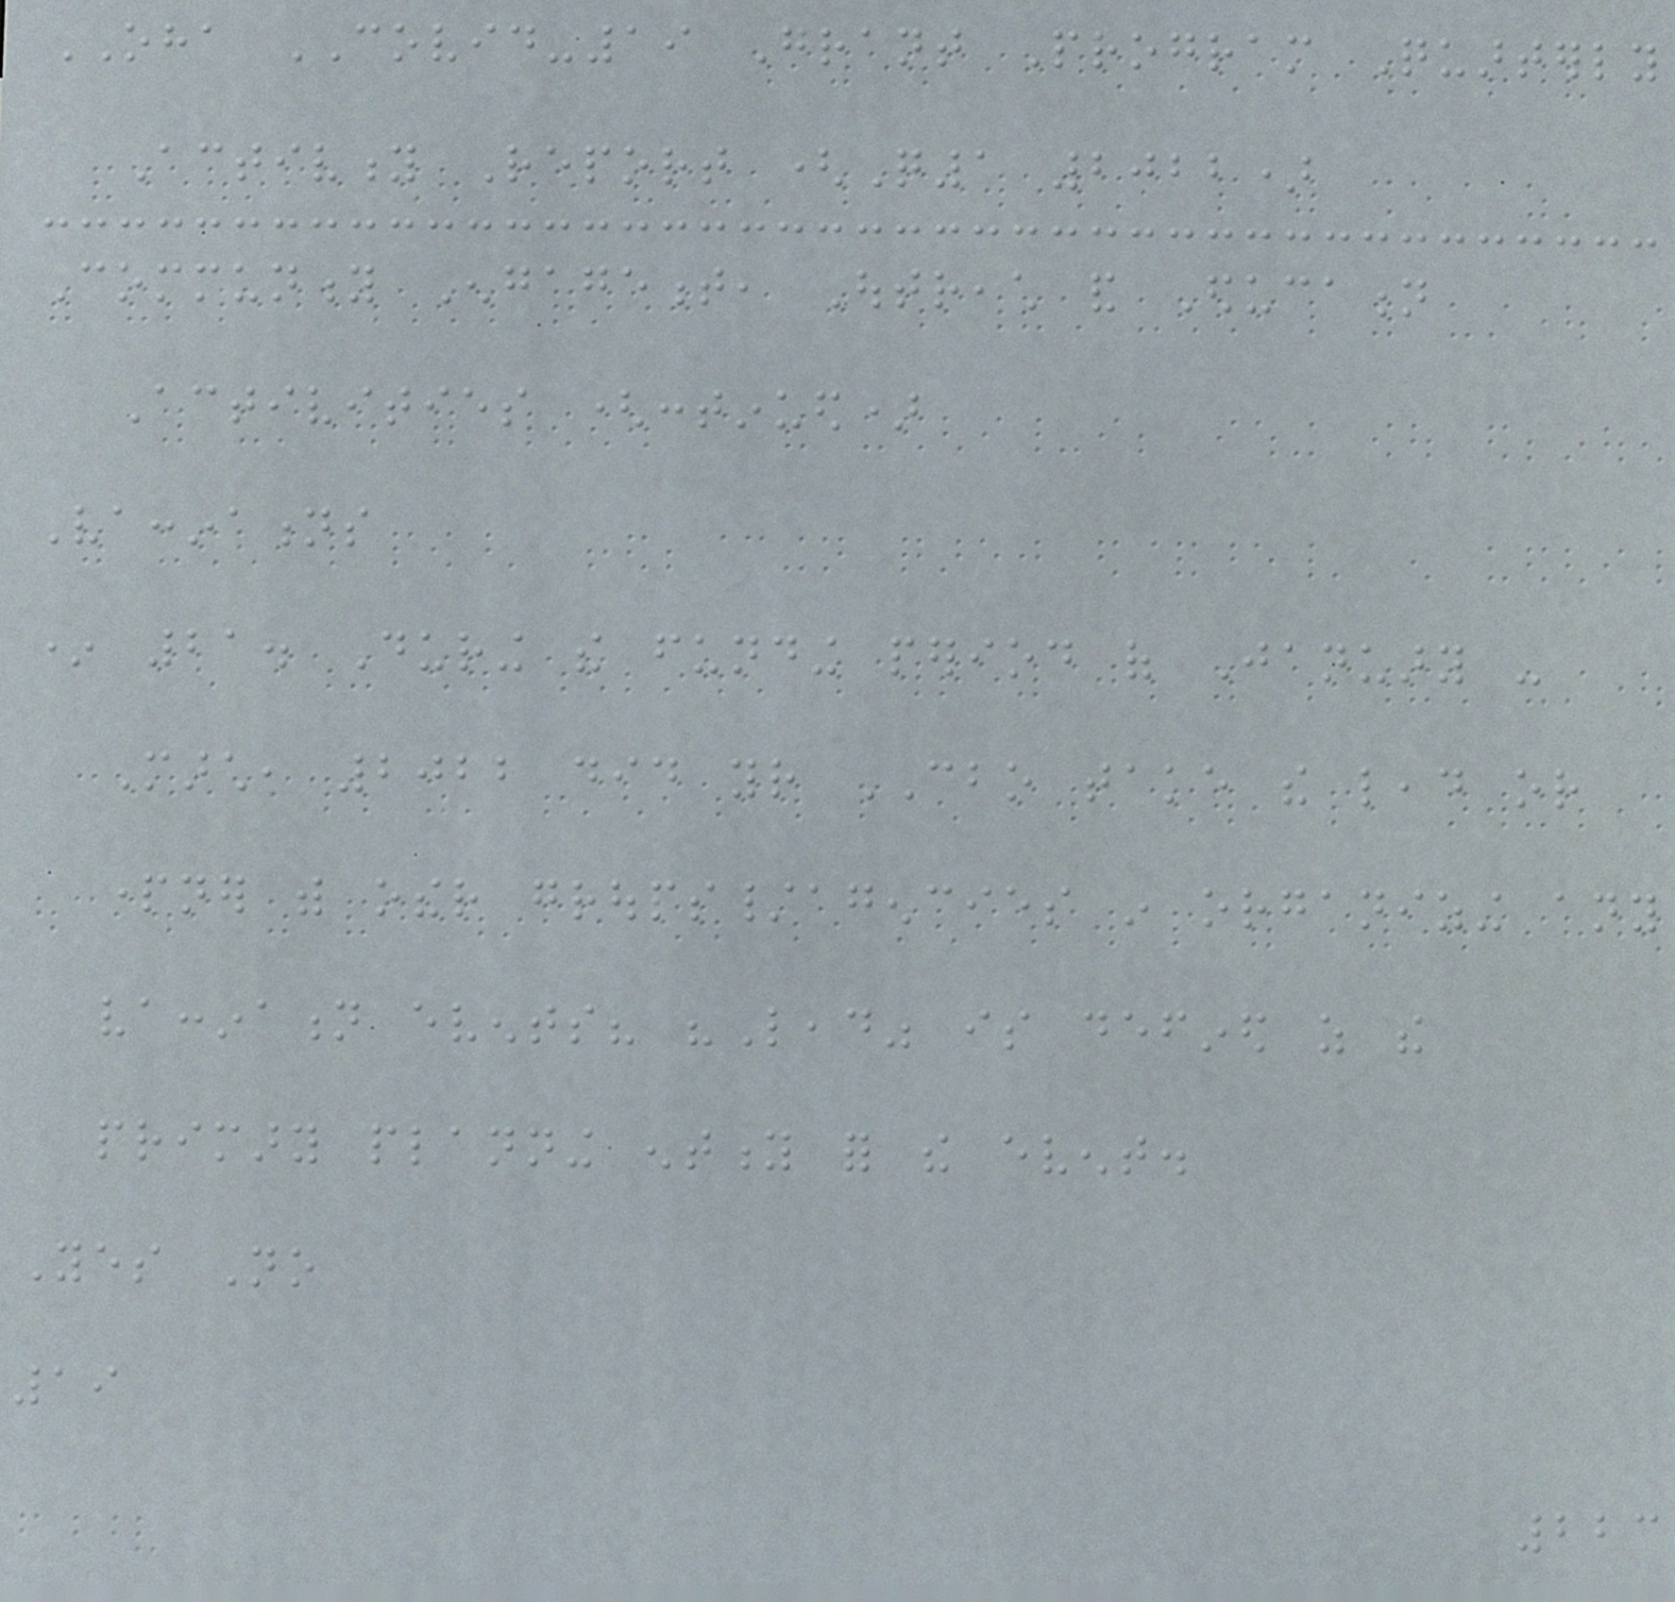OHA COVID-19 Grant Program Quarterly
Activity Report (Q1 2022)
Community Engagement, Outreach and Education
Activities (continued)
Vaccinations
* 21. During the funding period of January -
March, 2022 did your CBO take the lead or
partner with other groups/agencies in organizing any
vaccination events? "Lead" is defined as the
primary planning entity for the event.
Yes No
19
223
